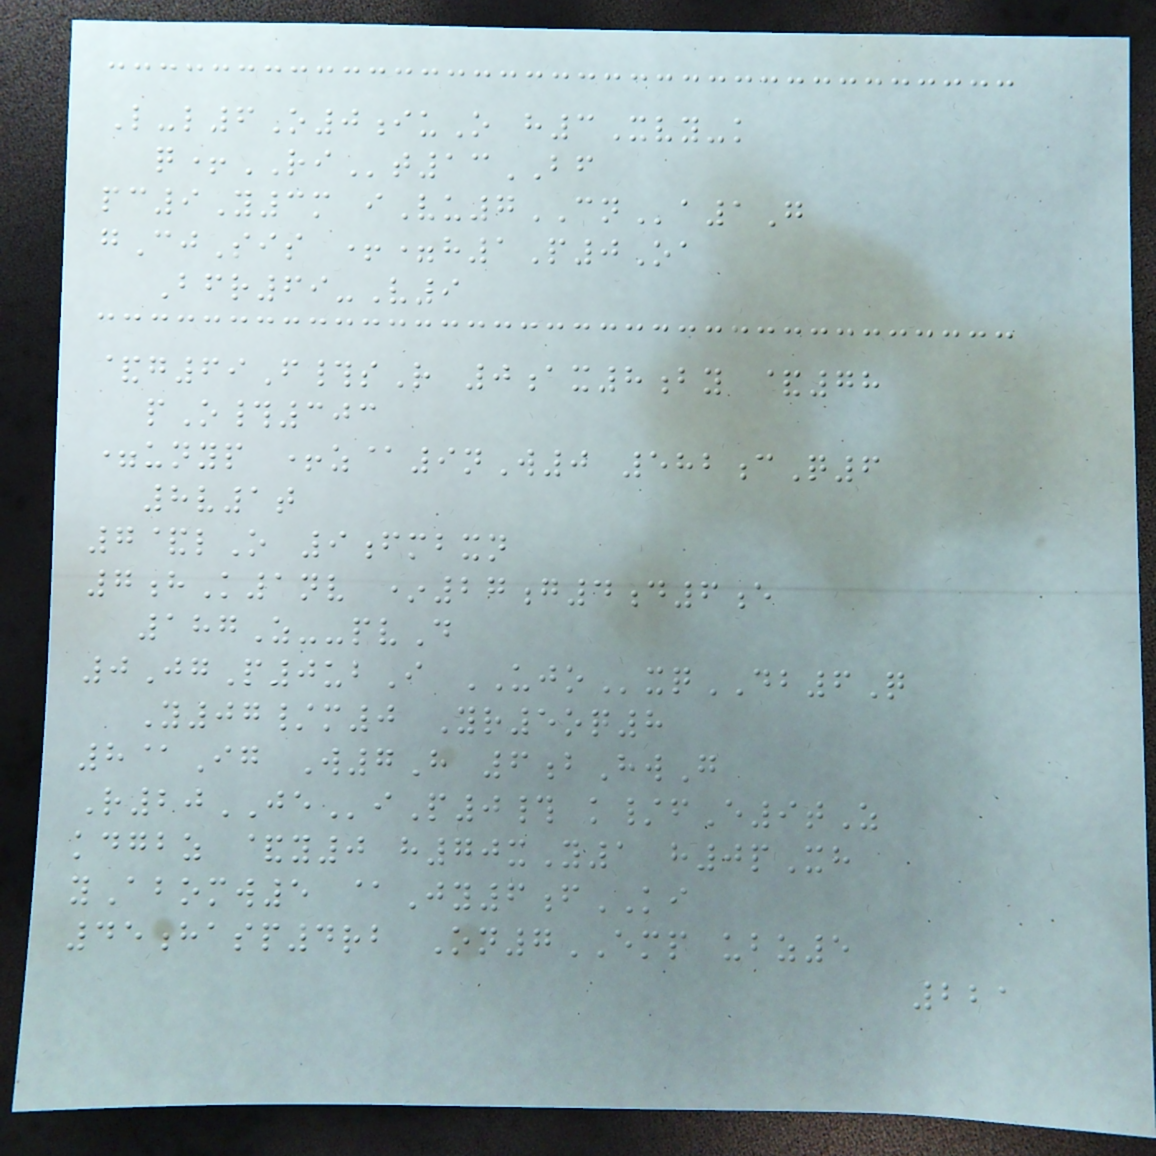L-l6O0iuO h3Xvy-k
q+RIt13BF
pc9Y3m iVu7CNa1G
gCjSis +=h1P0Oa
Bfr69-V9
&g69F#sR 0ax8by &78
pO#303
=unyp +z@9nW0 582cQ6
8v1t
7&lO 9fmbxn
7hK1nv *27g4d6e
187Z--pvD
0JgP0ubI UJOxqDB6Q
Y07/m0 Yr5oq8
8@Ig W7H 6bHwG
R20JEiP0# k/fE9tZ
kdgbz &y0 h70xY1 h0pXh
yAbomw5 @Jy6fKI
45hasp4rb On7EMP ubz5
221
